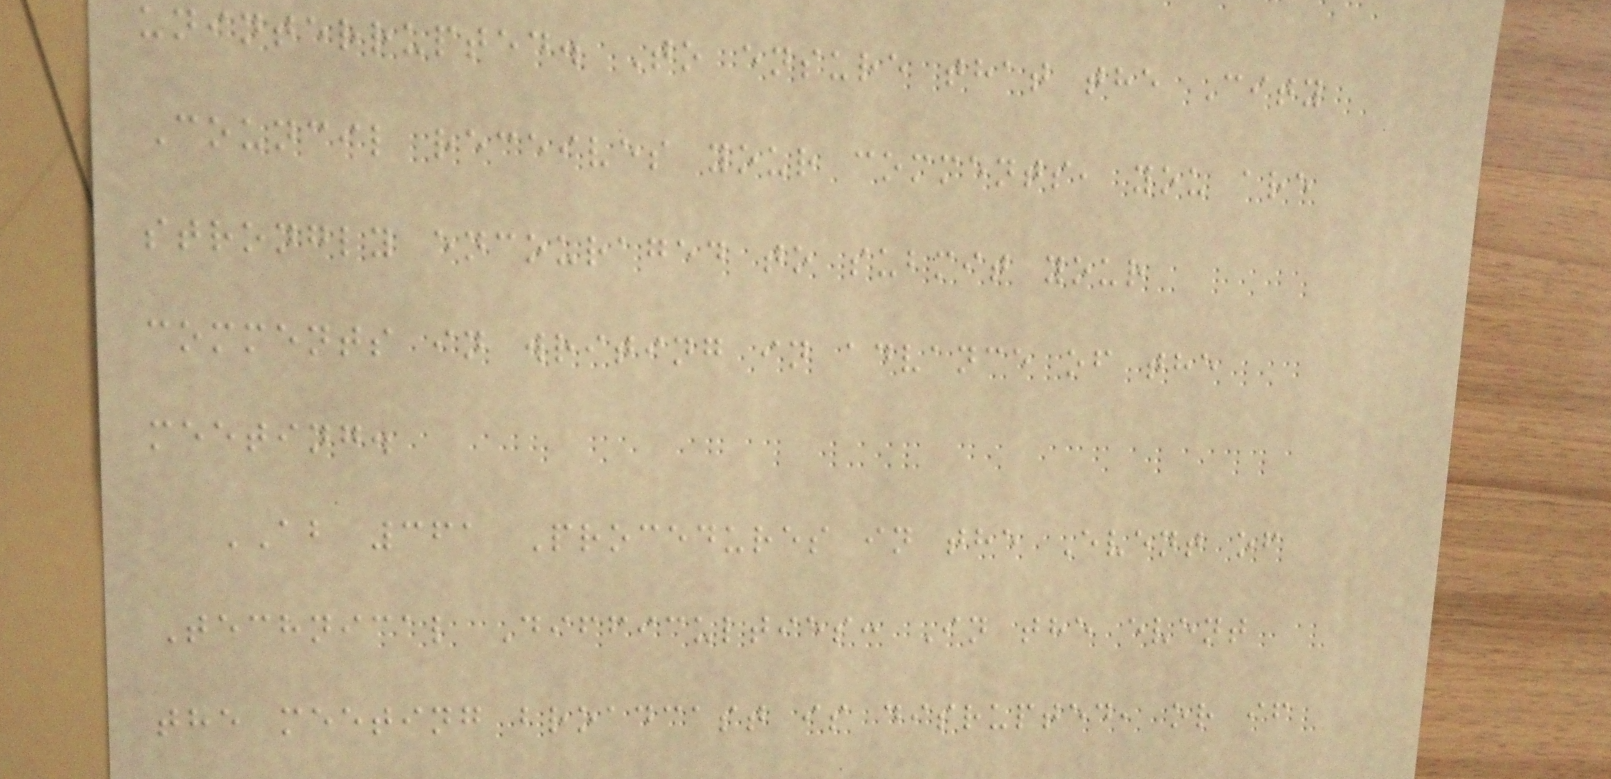uninterrupted. To ensure that the City
Council receives your comments, you are
strongly encouraged to submit your
comments in writing in advance of the
meeting.
AB 361 Procedures in the Event of
Technical Difficulties: In the event
the meeting broadcast is disrupted, or if
